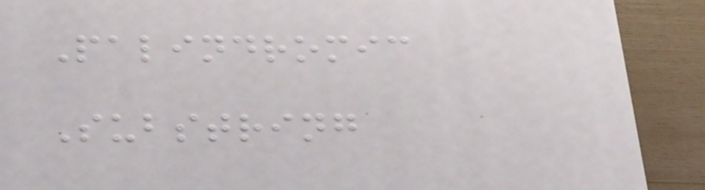Palindromic
Substring
